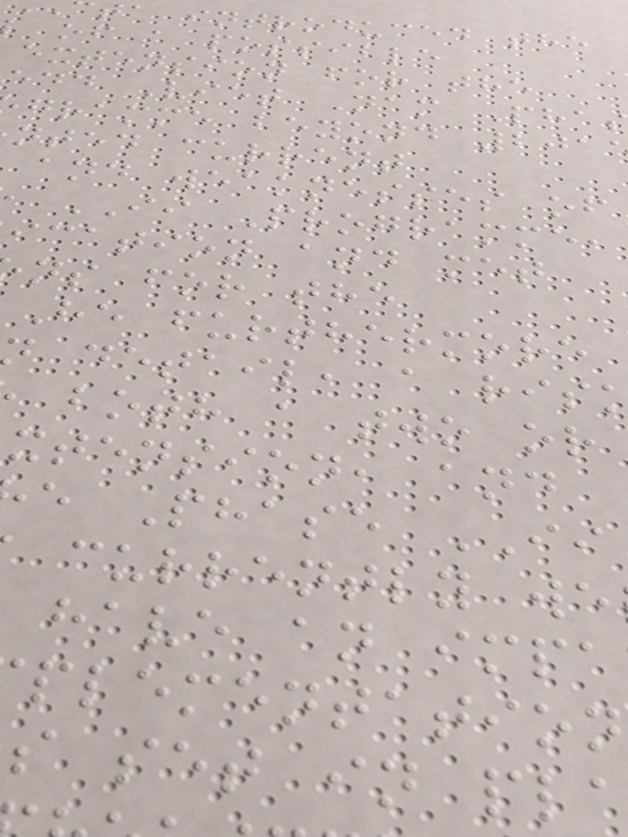a introduced the
of a possible
extension for the
edd Viet Nam Pha
gramme beyond 201
nted current
and weaknesses of
II Programme,
ication and met
ns for the
He furthermore
detail, a ris
both a two or
xtension, and
e Phase II
currently we
have an impa
plementation
s set in pl
